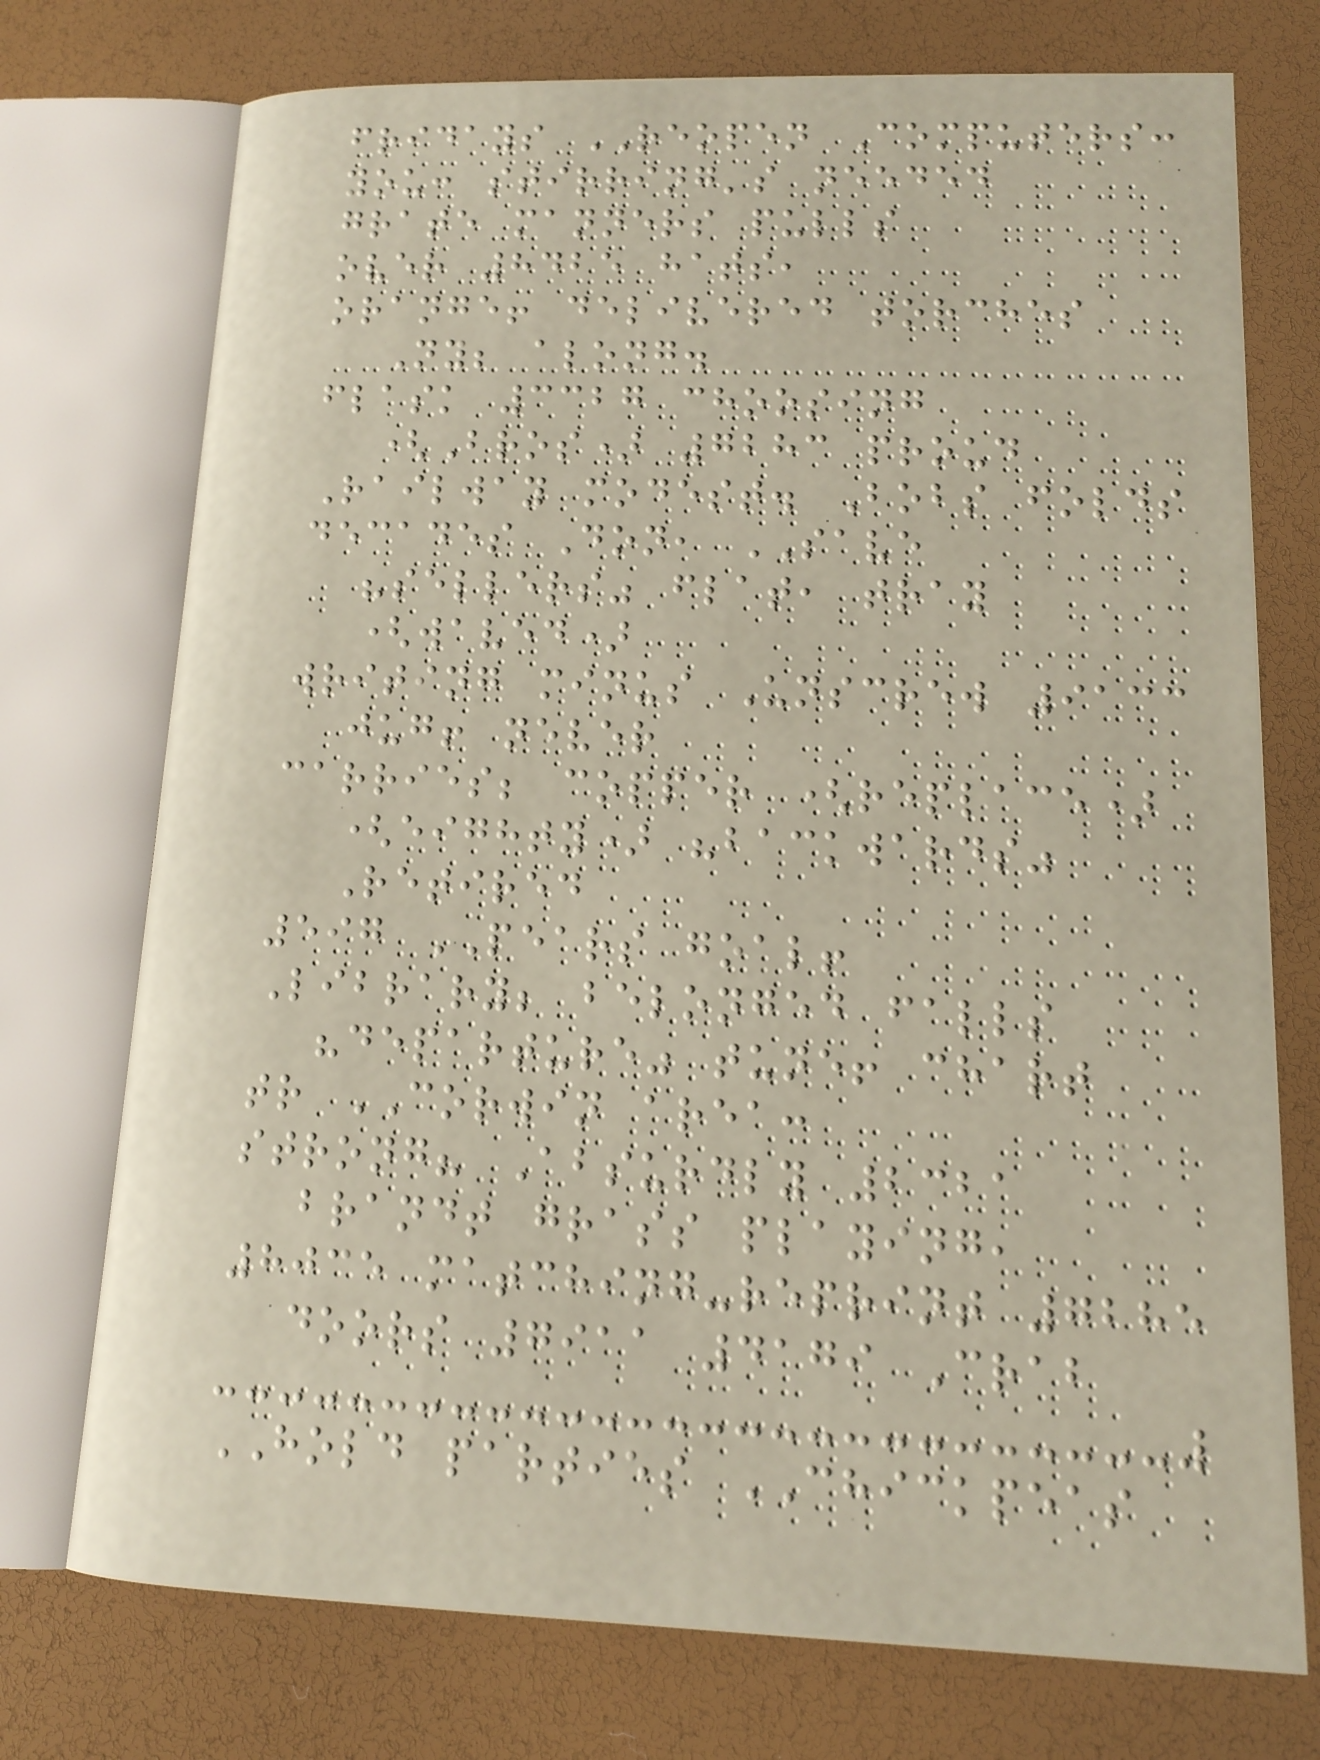fridays REOPEN Computers:
you: stirring's needed
grate manners pulls
over 8425 hats,
orange! delivered torches
Ny; along.
flask 3327 choosing
(Bros) 7283 proud
Railway modest. Bobs folds
decades Don, SAVE
"sellers" flat, tray
(waved)
writing minus Unscrew 9133
jug! never
carries; copper (replace)
(eighty) "backwards"
Retired
597 PEARS goal!
Library; belonged falls
"departure" tune! chart
tr CORWIN area:
strong? Absurdly 2321
brandt grass playing,
8035 matching-reprint 7285
doors 7911 4179 Crab
HOLD parties CHICKPEAS
